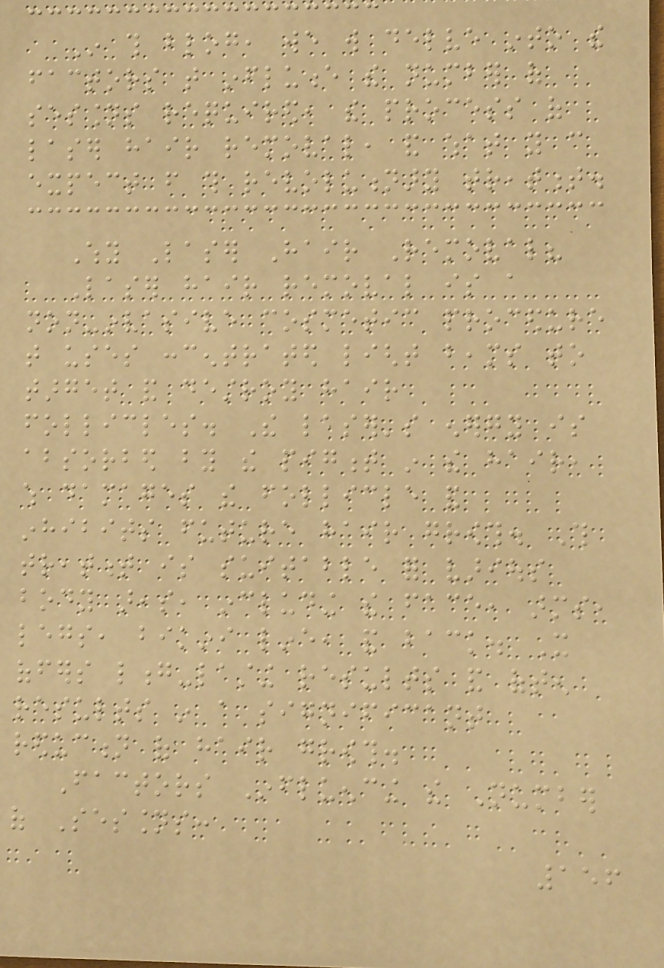In this blog, we will delve into the
factors that influence the number of
sessions required, the process of
laser hair removal, and what you can
expect from this revolutionary treatment.
Why Laser Hair Removal?
Laser hair removal is a
non-invasive cosmetic procedure
that uses concentrated light beams to
target and destroy hair
follicles. The laser's energy is
absorbed by the pigment in the hair,
which damages the follicle and
inhibits future hair growth. This
treatment is suitable for various
body areas, including the face, arms,
legs, bikini line, and back. It
offers long-lasting results and often
results in a significant
reduction of hair growth.
Factors Influencing the Number
of Sessions:
156
